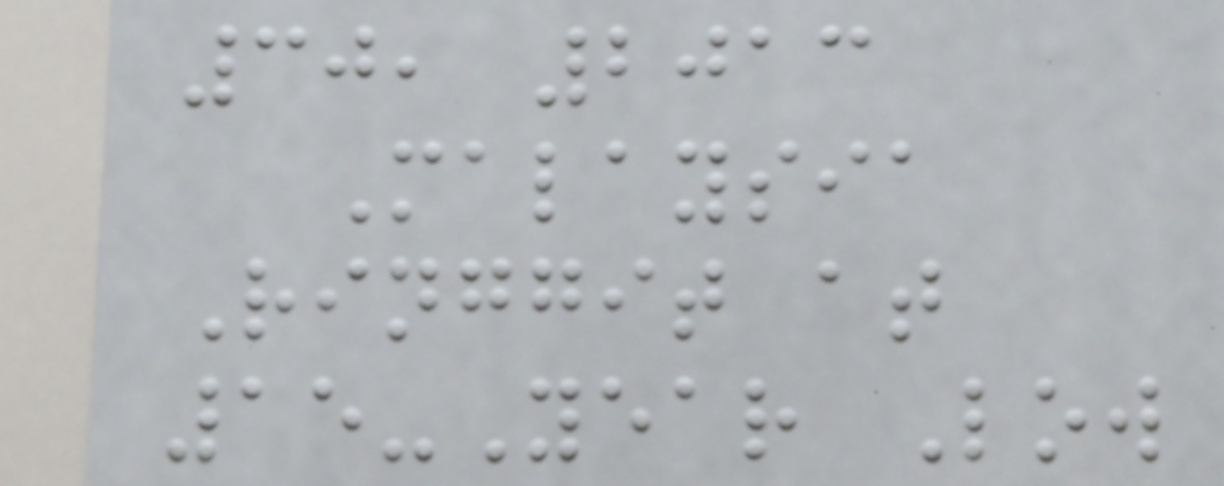30, 2013
Malaysia
Ringgit at
15-Year Low
